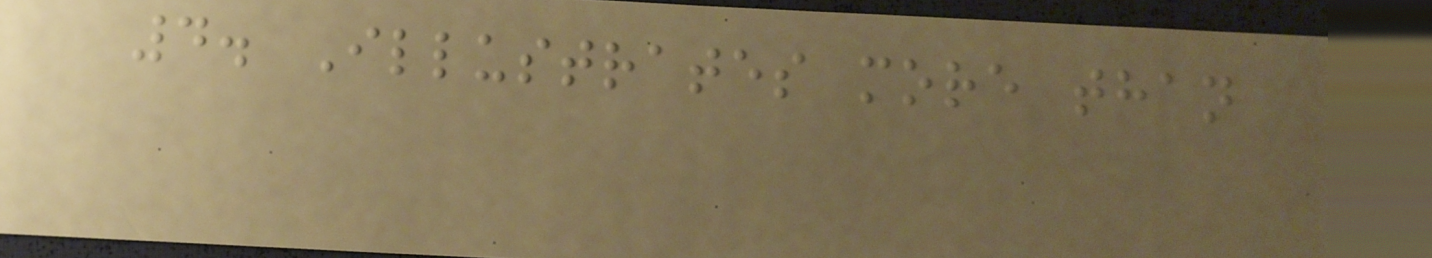4. Illustrates more than
